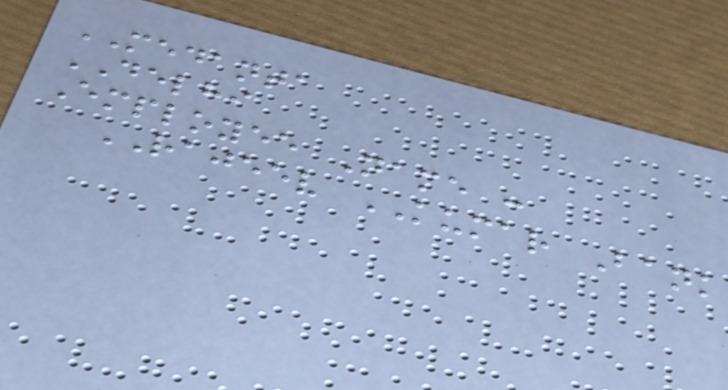MEDANTA
DELHI
Employee Name :
RAJEEV KUMAR Bank
